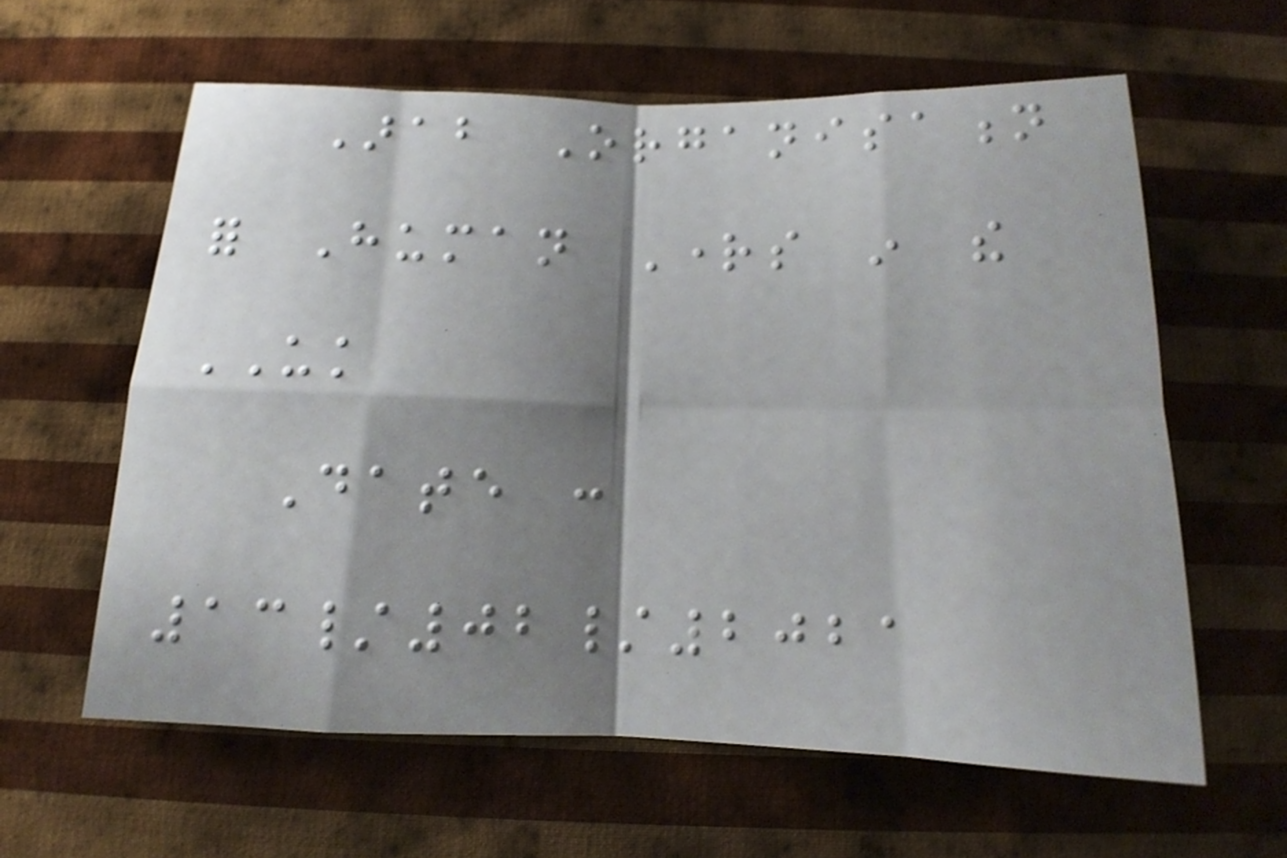Arab Organisation
for Human Rights in the
UK
Date :
13/02/2021
